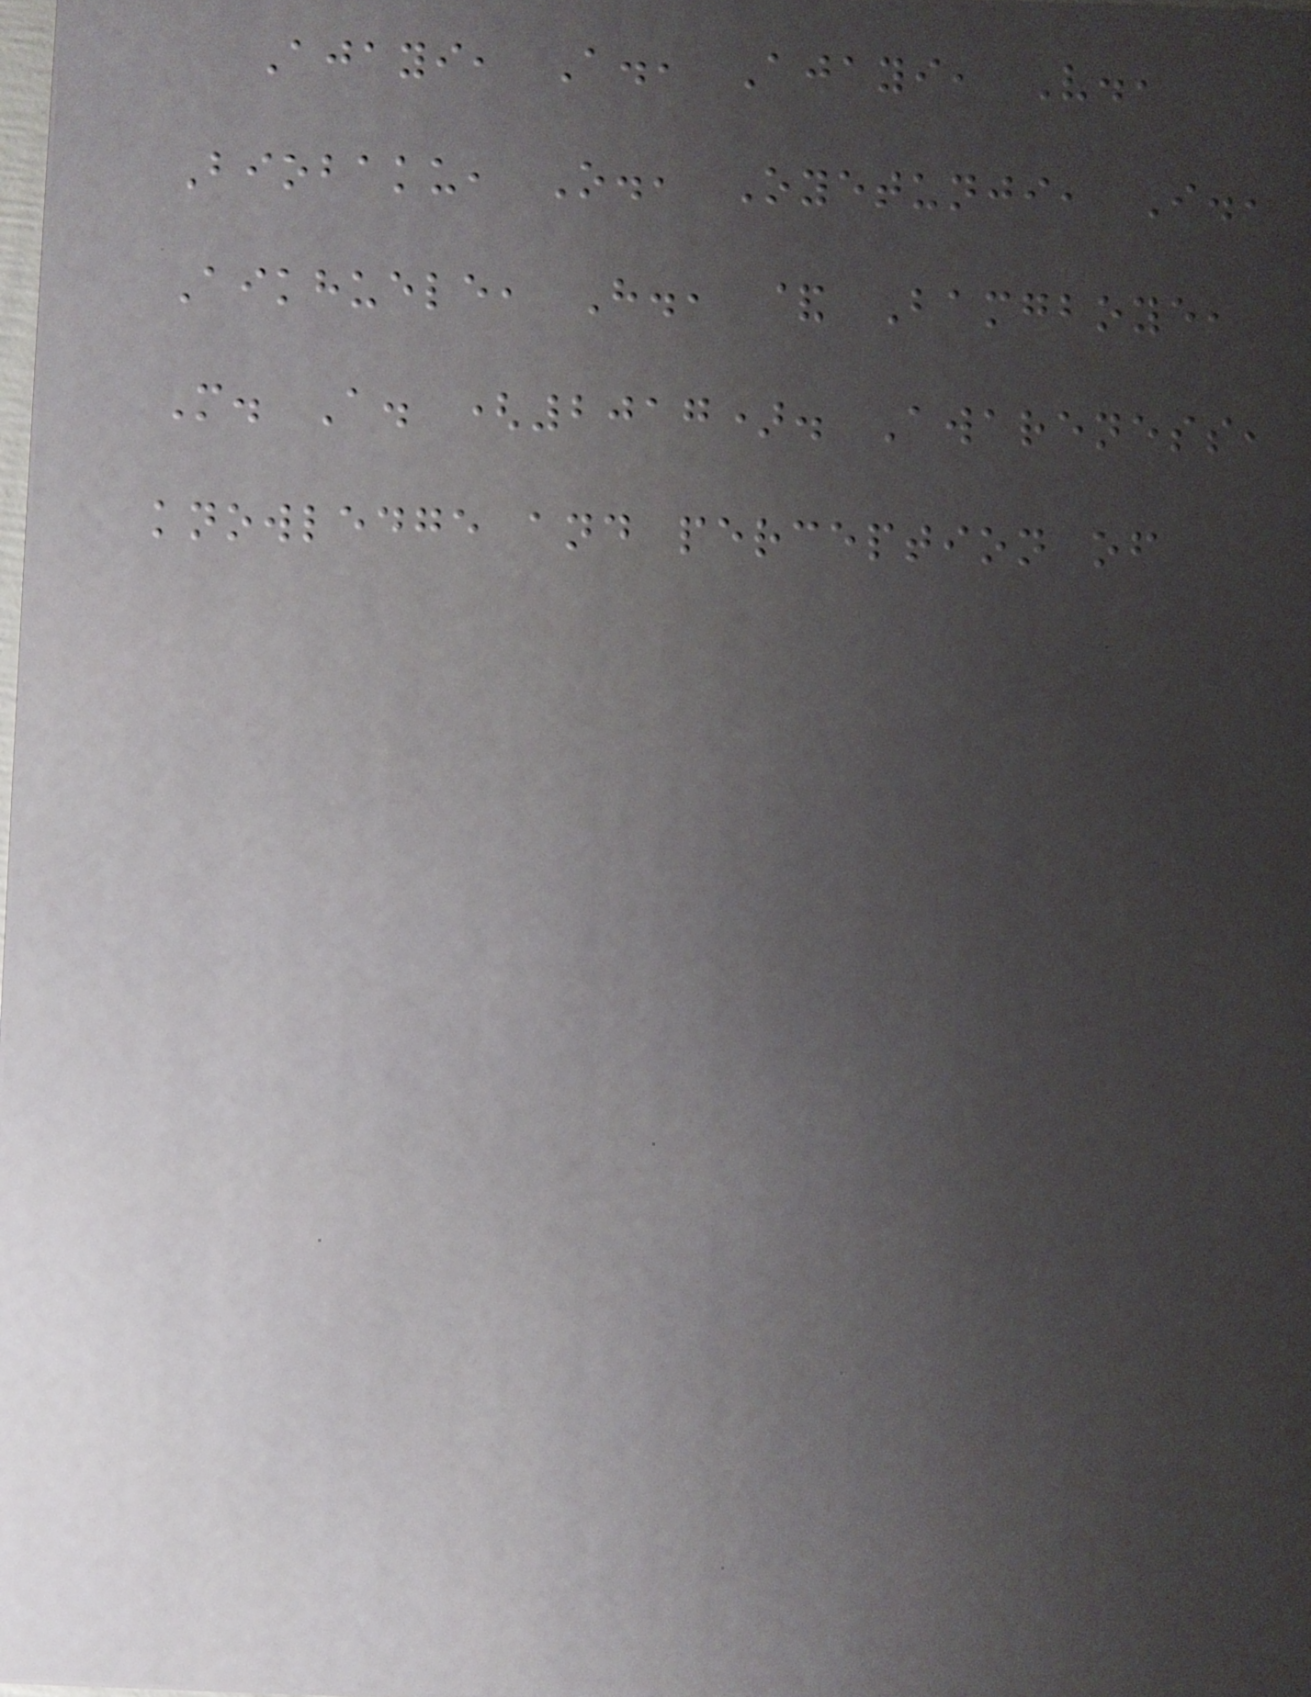Ajayi, A., Ajayi, V.,
Biobaku, O., Oyetunji, I.,
Aikhuele, H., & Bamgboye,
M. A. (2017). Awareness,
knowledge and perception of
